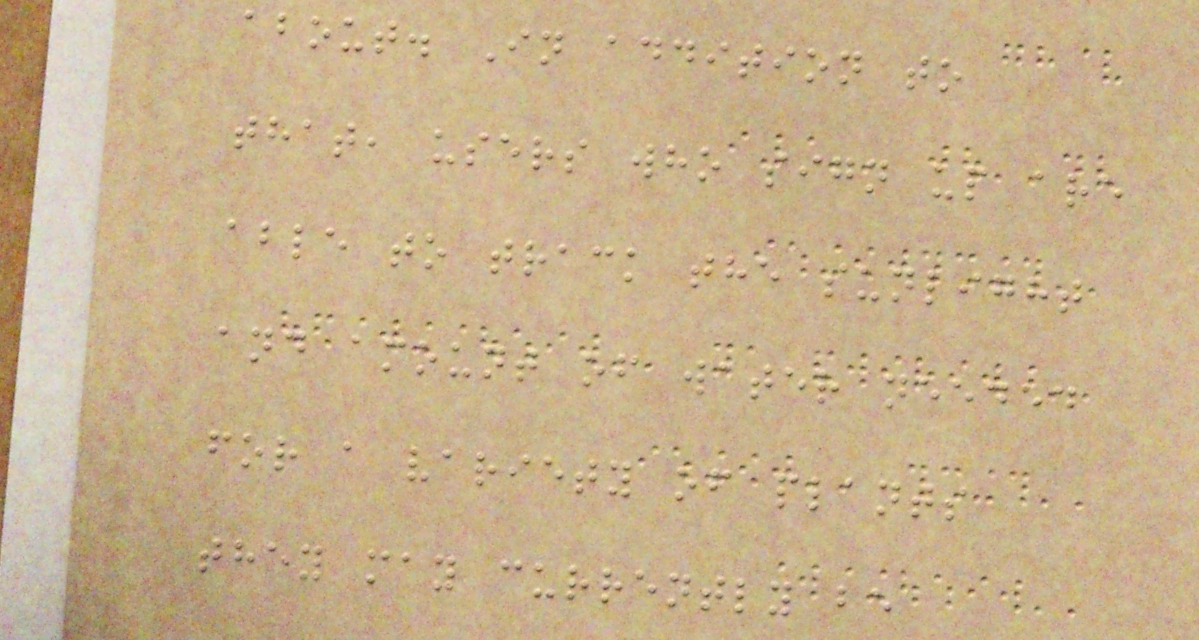about. In addition to
that, users who sign up are
able to track the sunlight
and amount of water needed
for a variety of plants
they may currently be
